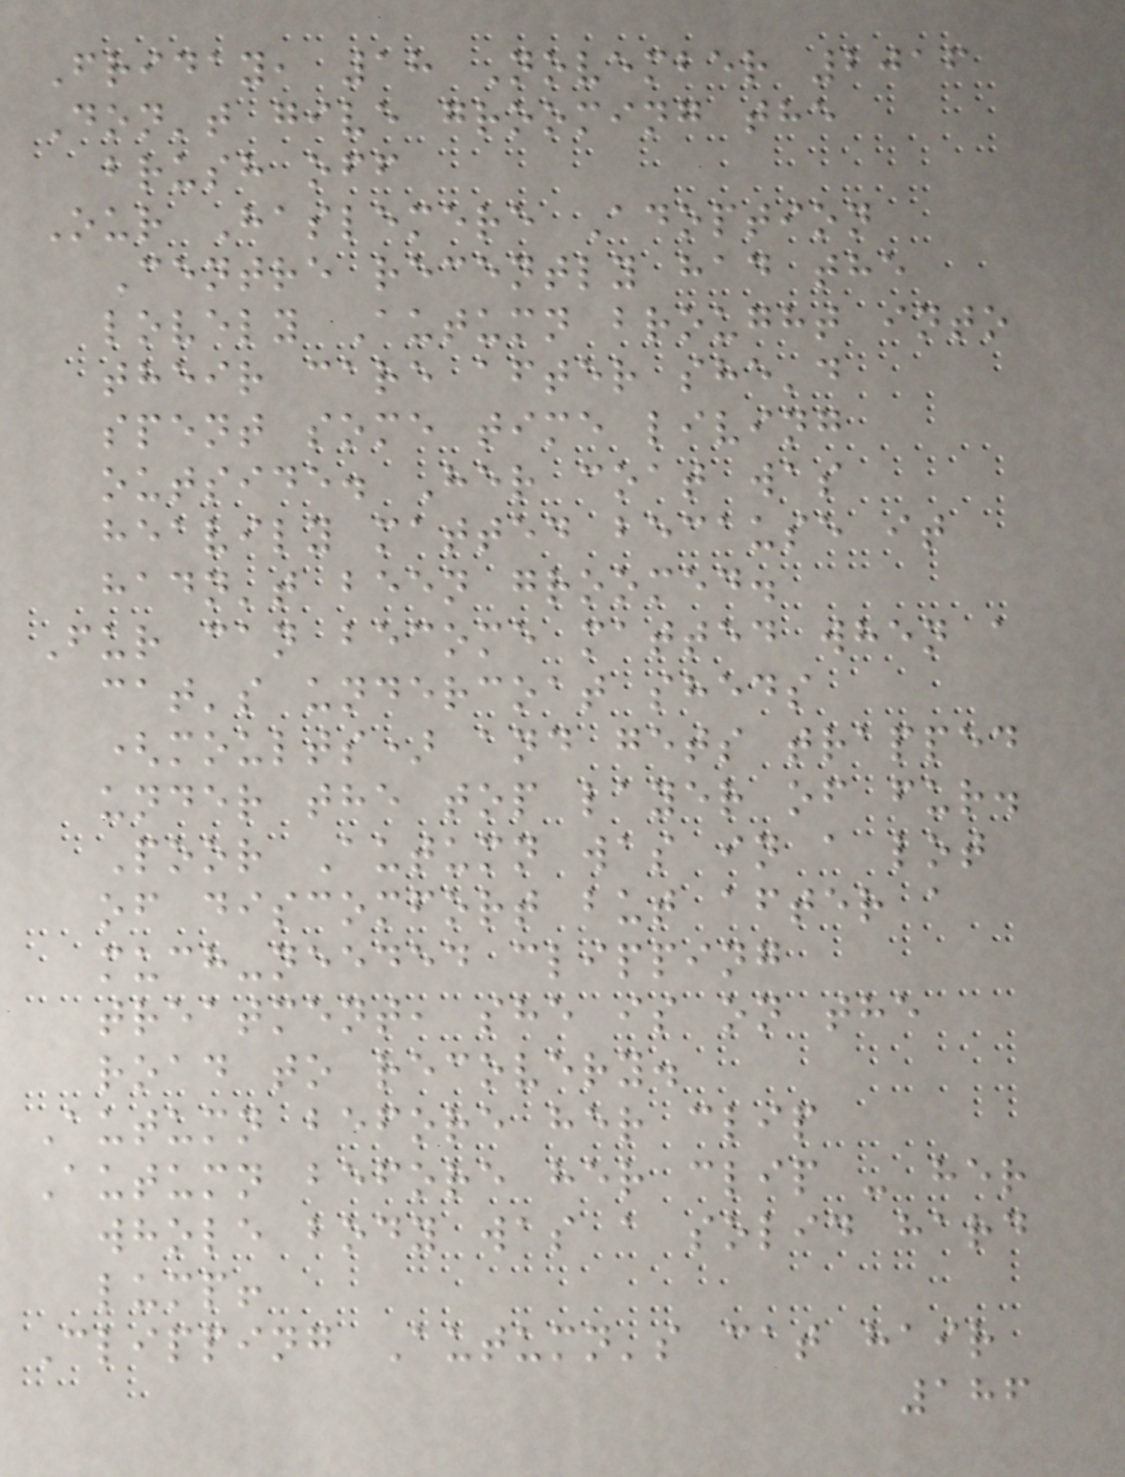Friday, 18 November 2016
Don't give grooming the
brush off
Our Haslemere Adoption
Centre recently had the
lovely Autumn brought into
their care after she'd
spent some time living
outside. Her coat was
heavily matted because it
hadn't been groomed.
Fur can become matted when a
cat's undercoat sheds
(moults) and gets trapped
under the top layer of fur.
Poor Autumn was in a lot
of discomfort but after a
much-needed clipping
treatment, she is on the
road to recovery.
Autumn before her clip
Autumn before her clip - her
whole body was a solid hard
lump!
Clipping Autumn's cat hair
186
